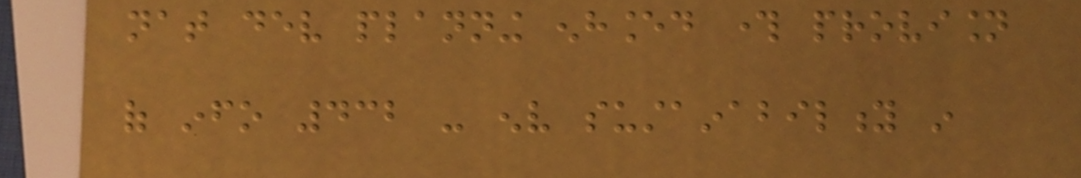nat dev planning enhanced through provision
of info 432 - env sustainability in
